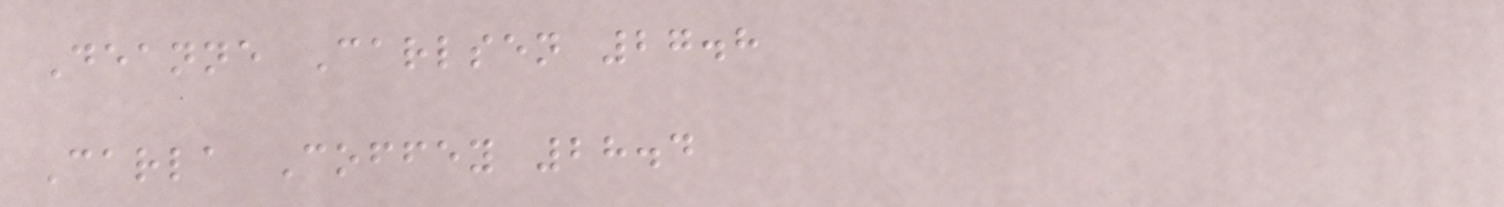Deanne Carlsen 27.8
Carla Coffey 28.4
